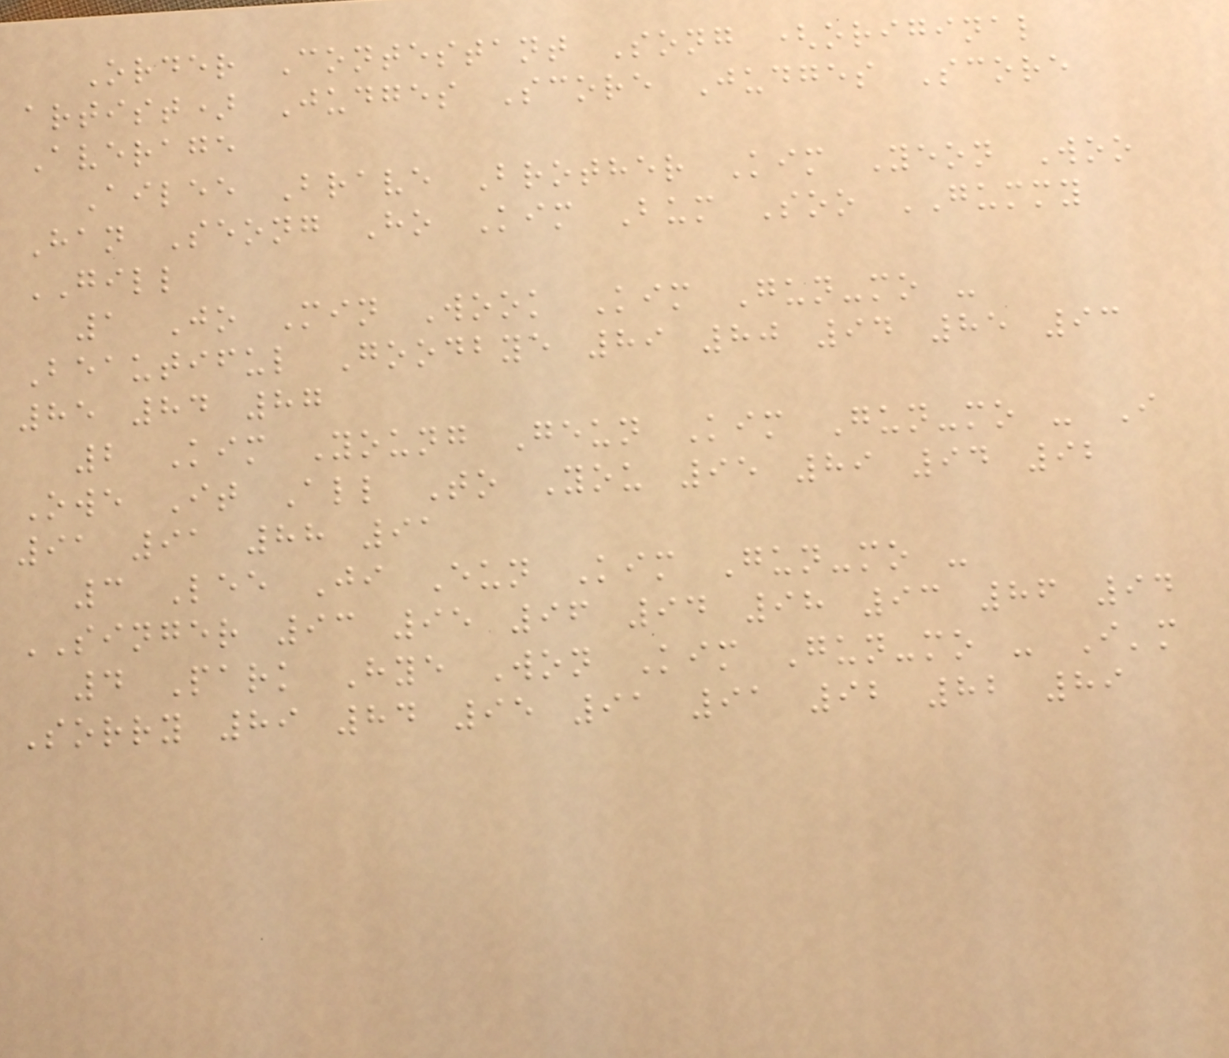Order Contestant Song (original
artist) Judges Score Judges Score
Average
Ailee Brave Brother Kim Yeon Woo
Han Seong Ho Kim Bum Soo GUMMY
GILL
1 Jo Min Wook Kim Gun-mo -
Beautiful Goodbye 89 80 94 85 93
85 84 87
2 Kim Young Geun Kim Gun-mo - I
Owe It All To You 95 89 94 92
91 91 88 91
3 Lee Ji Eun Kim Gun-mo -
SINGER 93 95 96 94 98 93 86 94
4 Park Hye Won Kim Gun-mo - I'm
Sorry 89 84 95 91 91 92 82 89
